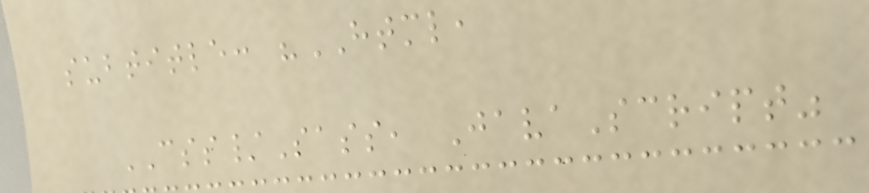subtitle: "HTML,
CSS/Sass, JavaScript"
